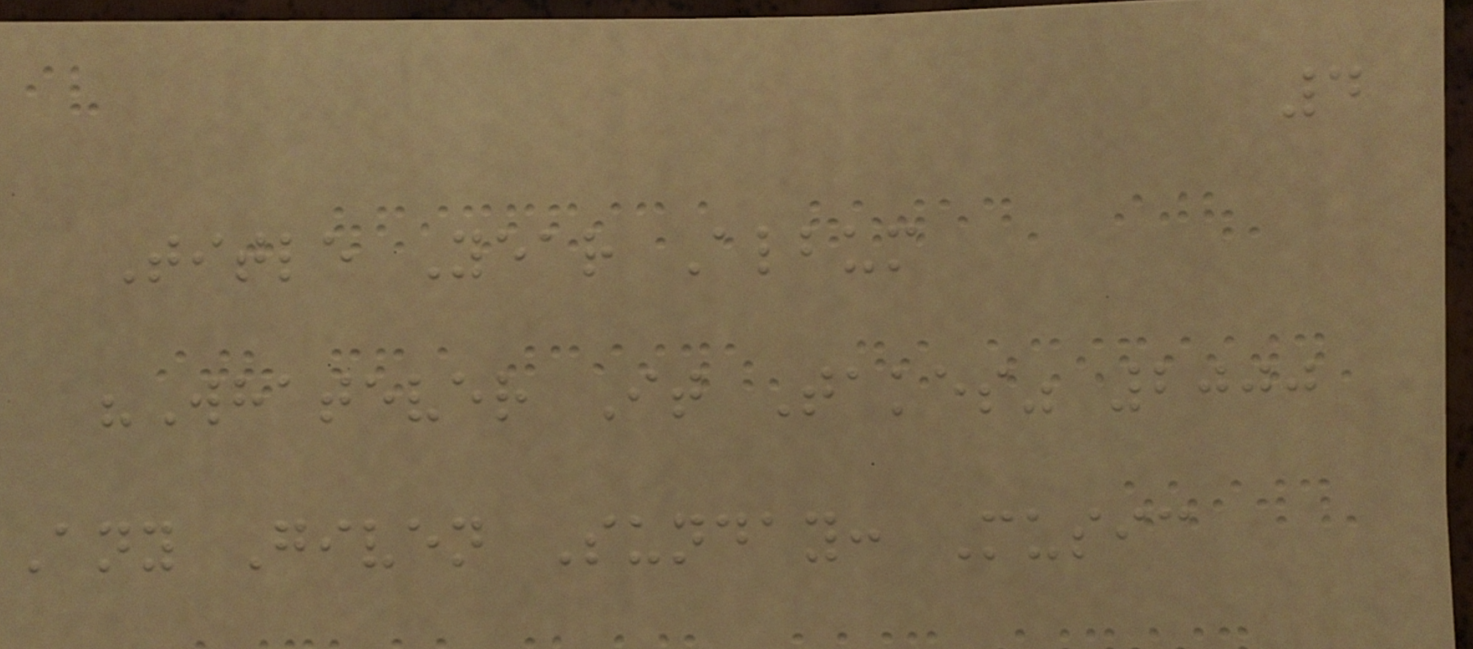4
Title Year Album
"Whatever It Takes" 2000
Any Given Sunday: Music
